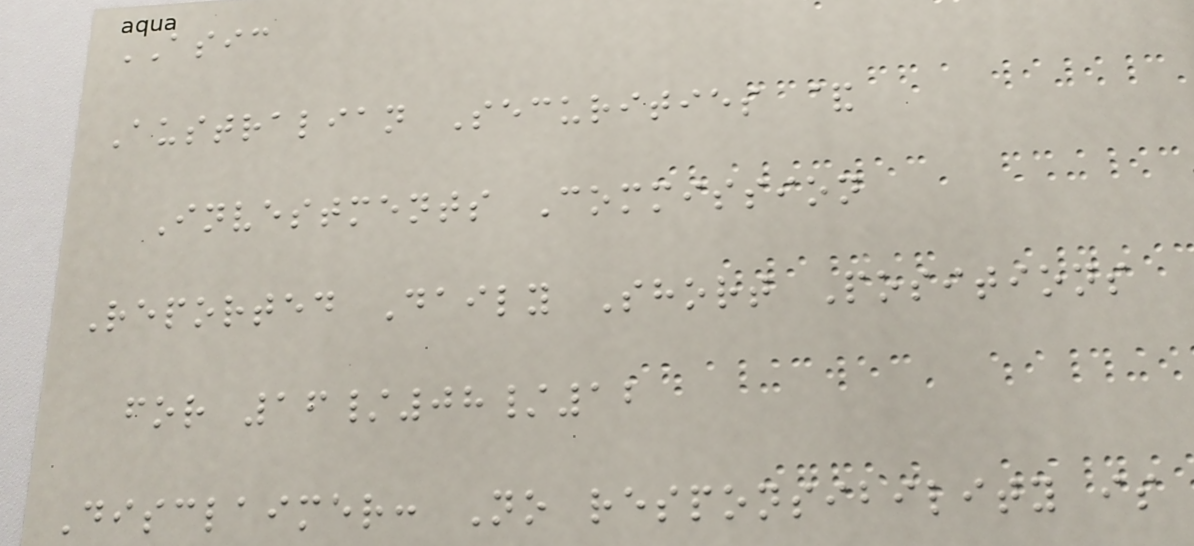ASIC
Australian Securities &
Investments Commission
Reported Daily Short Positions
for 16/08/12
Disclaimer: No responsibility is
